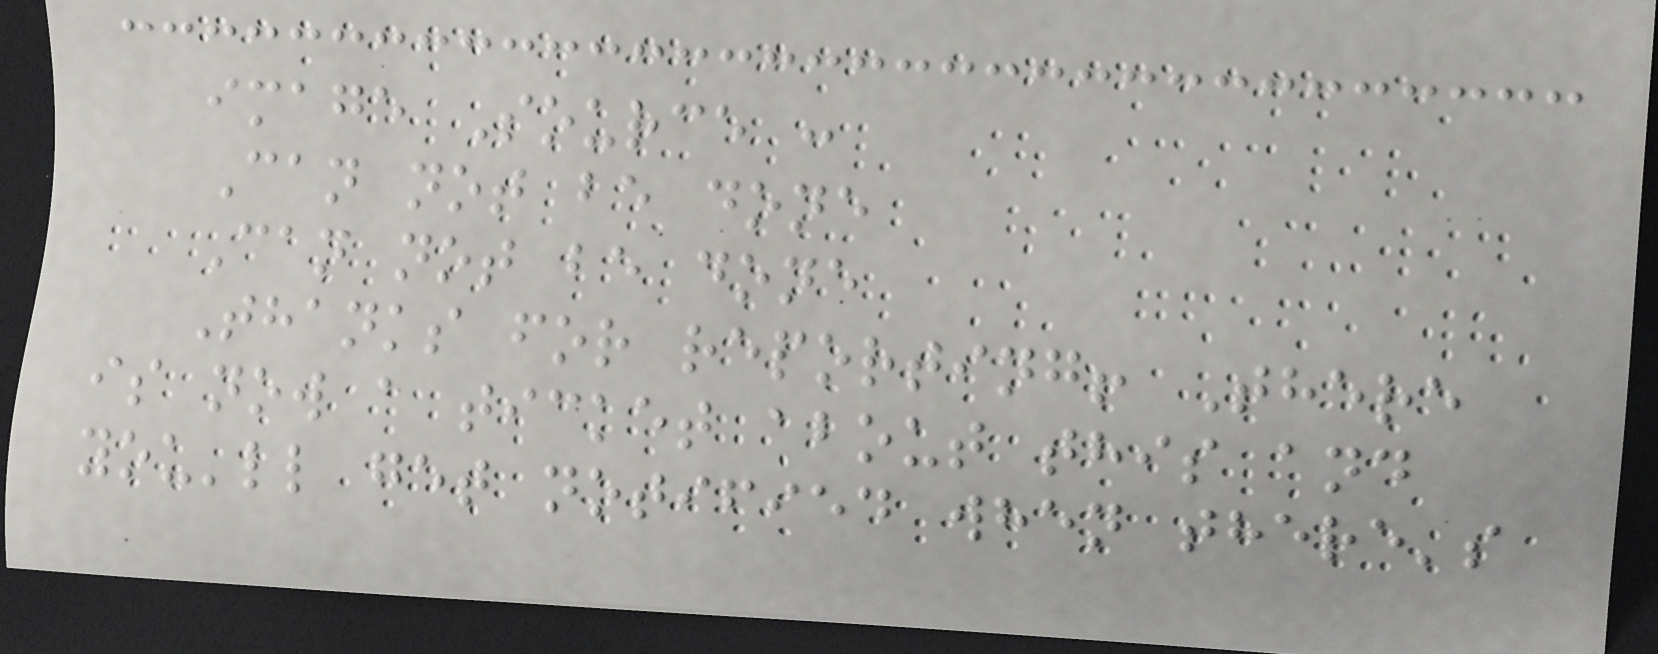image Source :
Can not be done
Can not be done
Thanks for reporting! There
is now a ticket about this and
you'll get notified when there's
